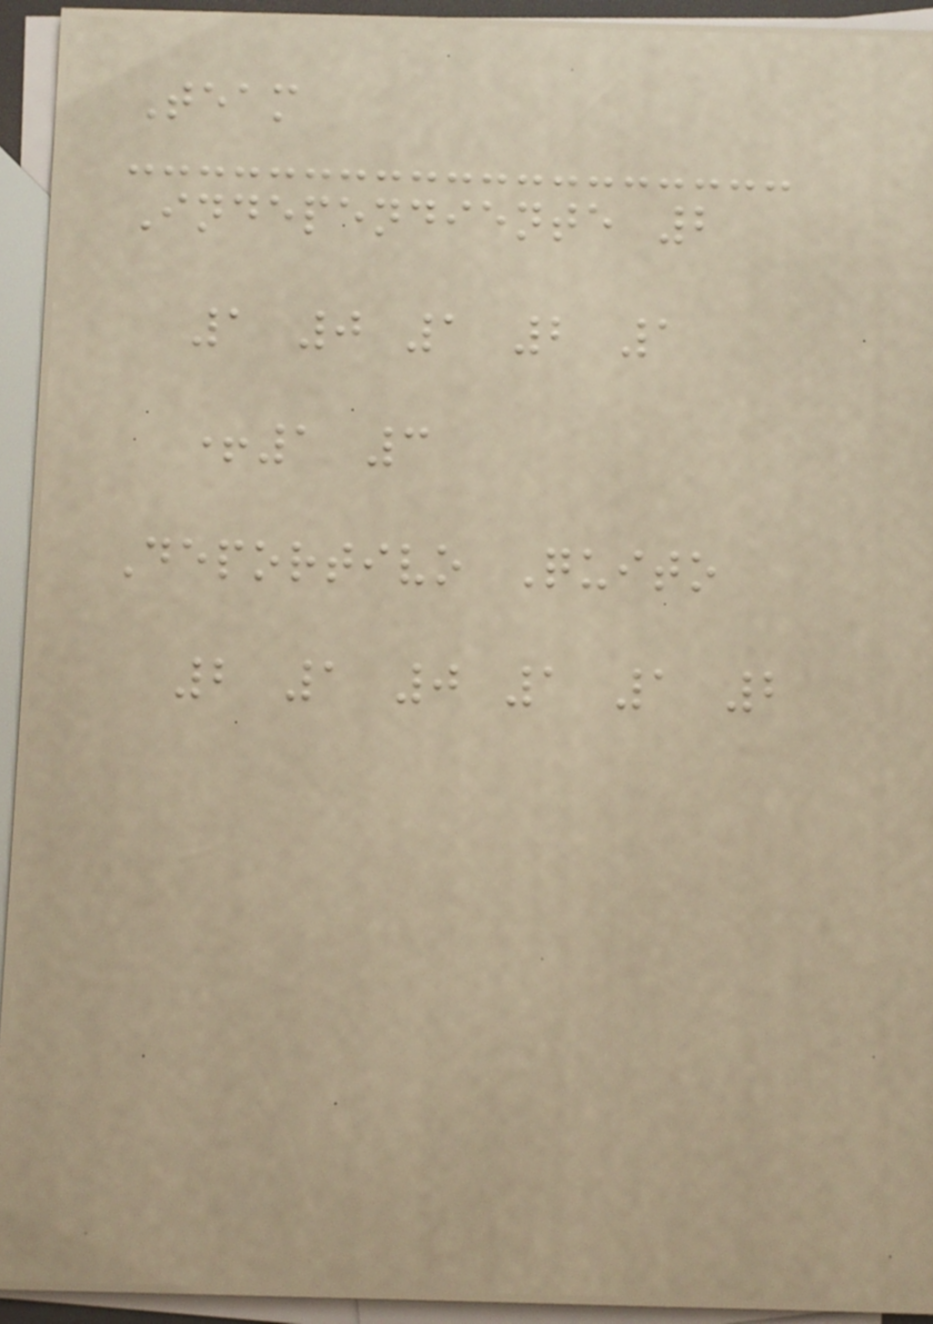Team
Independiente 2
1 0 1 2 1
+1 3
Deportivo Quito
2 1 0 1 1 2
